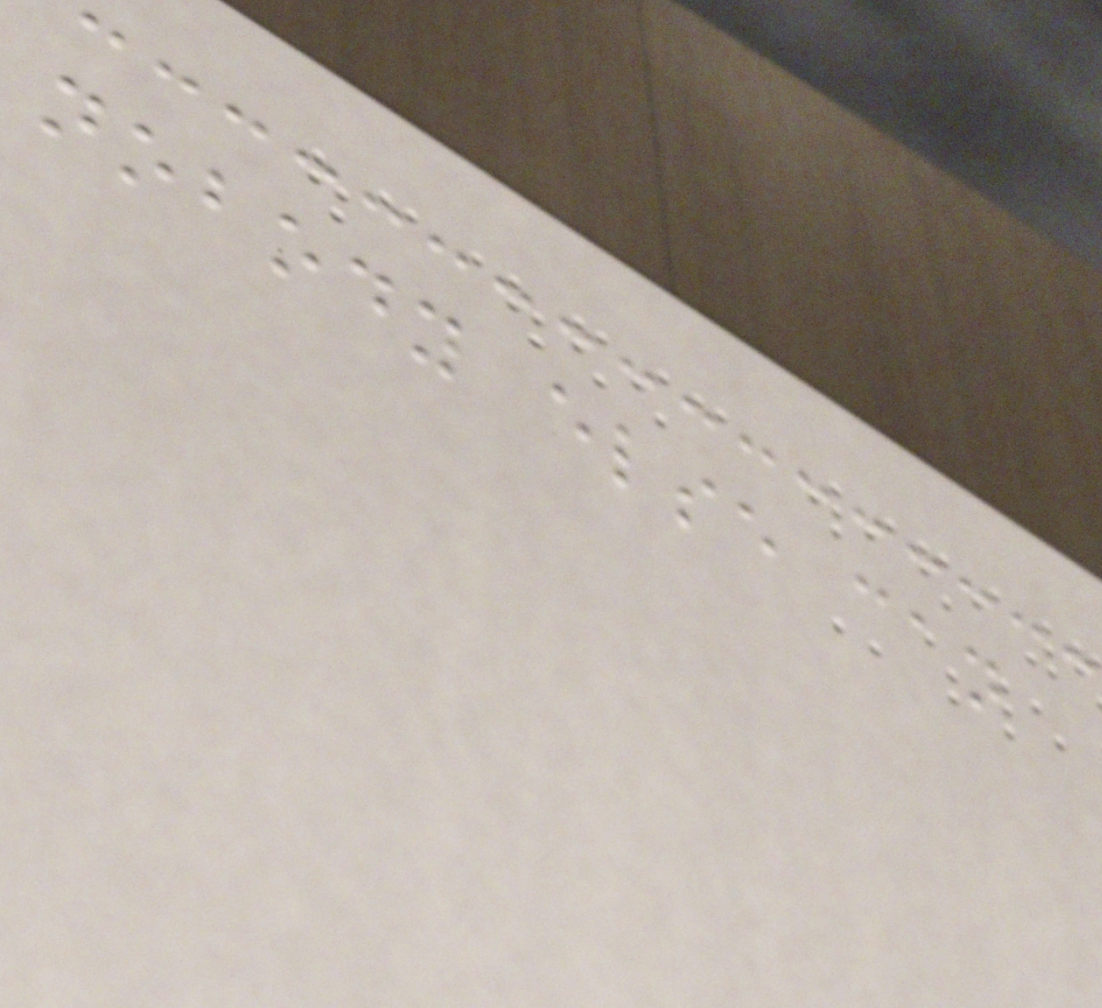nobody else can
